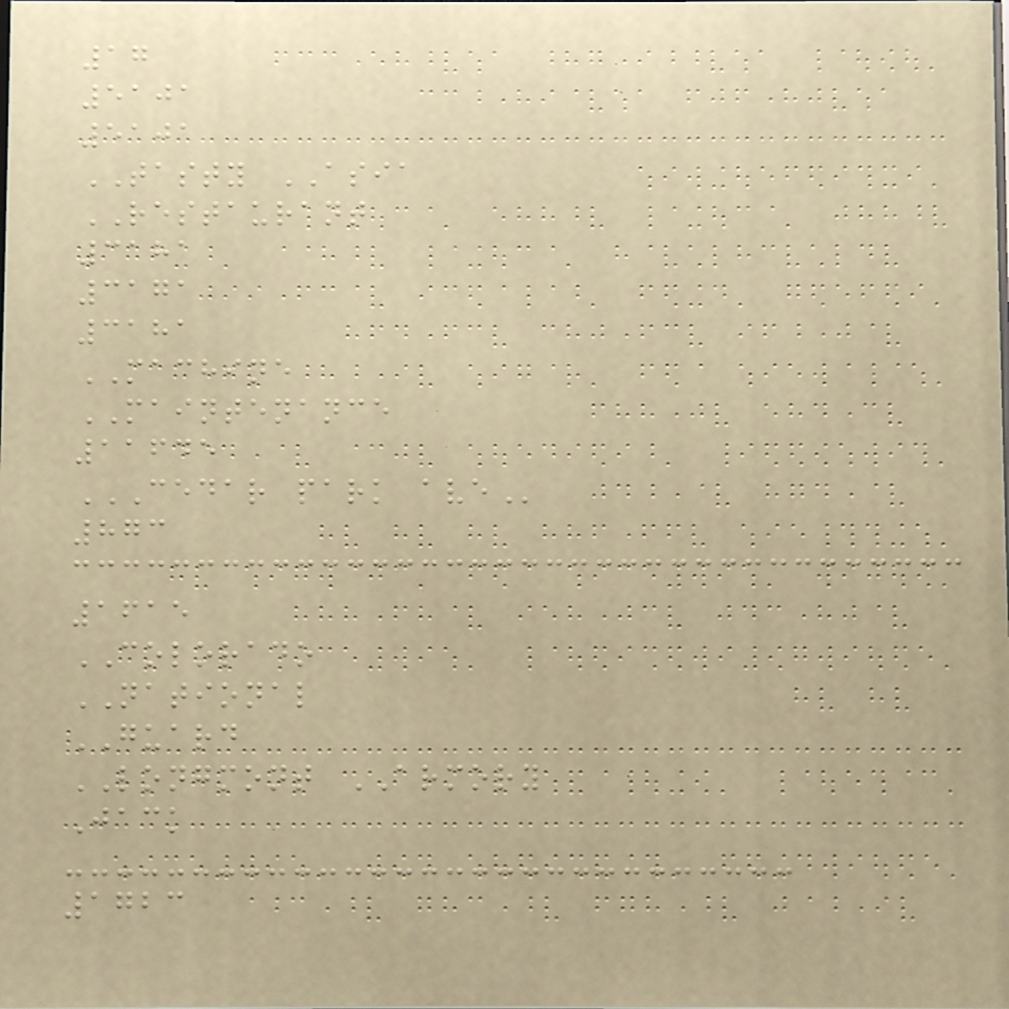17
5101
5101
TASTY ASIA
RESTAURANT
3181
3171
3181
MACHINE
MAINTENANCE
11645
CEDAR PARK AVE
873
1615
COLORADO
NATIONAL
GUARD
LONGMONT ARMORY
Jack
1723
